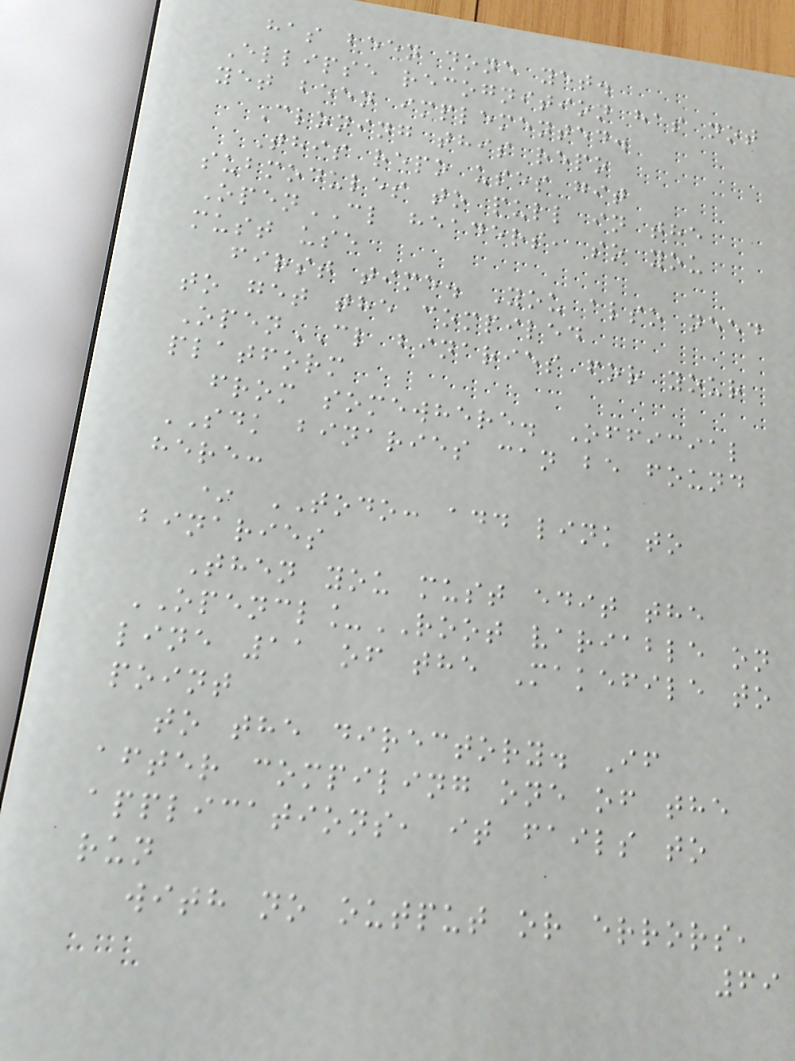has been done yet.
Ellipse recognition has not
yet been implemented.
Cloning this repo
This repo uses git
submodules to pull in the
OpenCL headers, so you
must use
first time. You also need
to get the compiled
OpenCL binaries for your
platform
from somewhere. Official
SDK binaries can be found
here:
* TODO: add link to
binaries
Then you must edit the
OPENCL_ROOT variable on
line 11 of the Makefile to
point
to the directory. If
after compiling one of the
applications, it fails to
run
with no output or errors,
69
